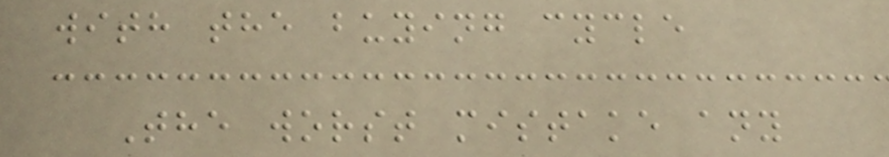with the buying cycle
The worst mistake any
